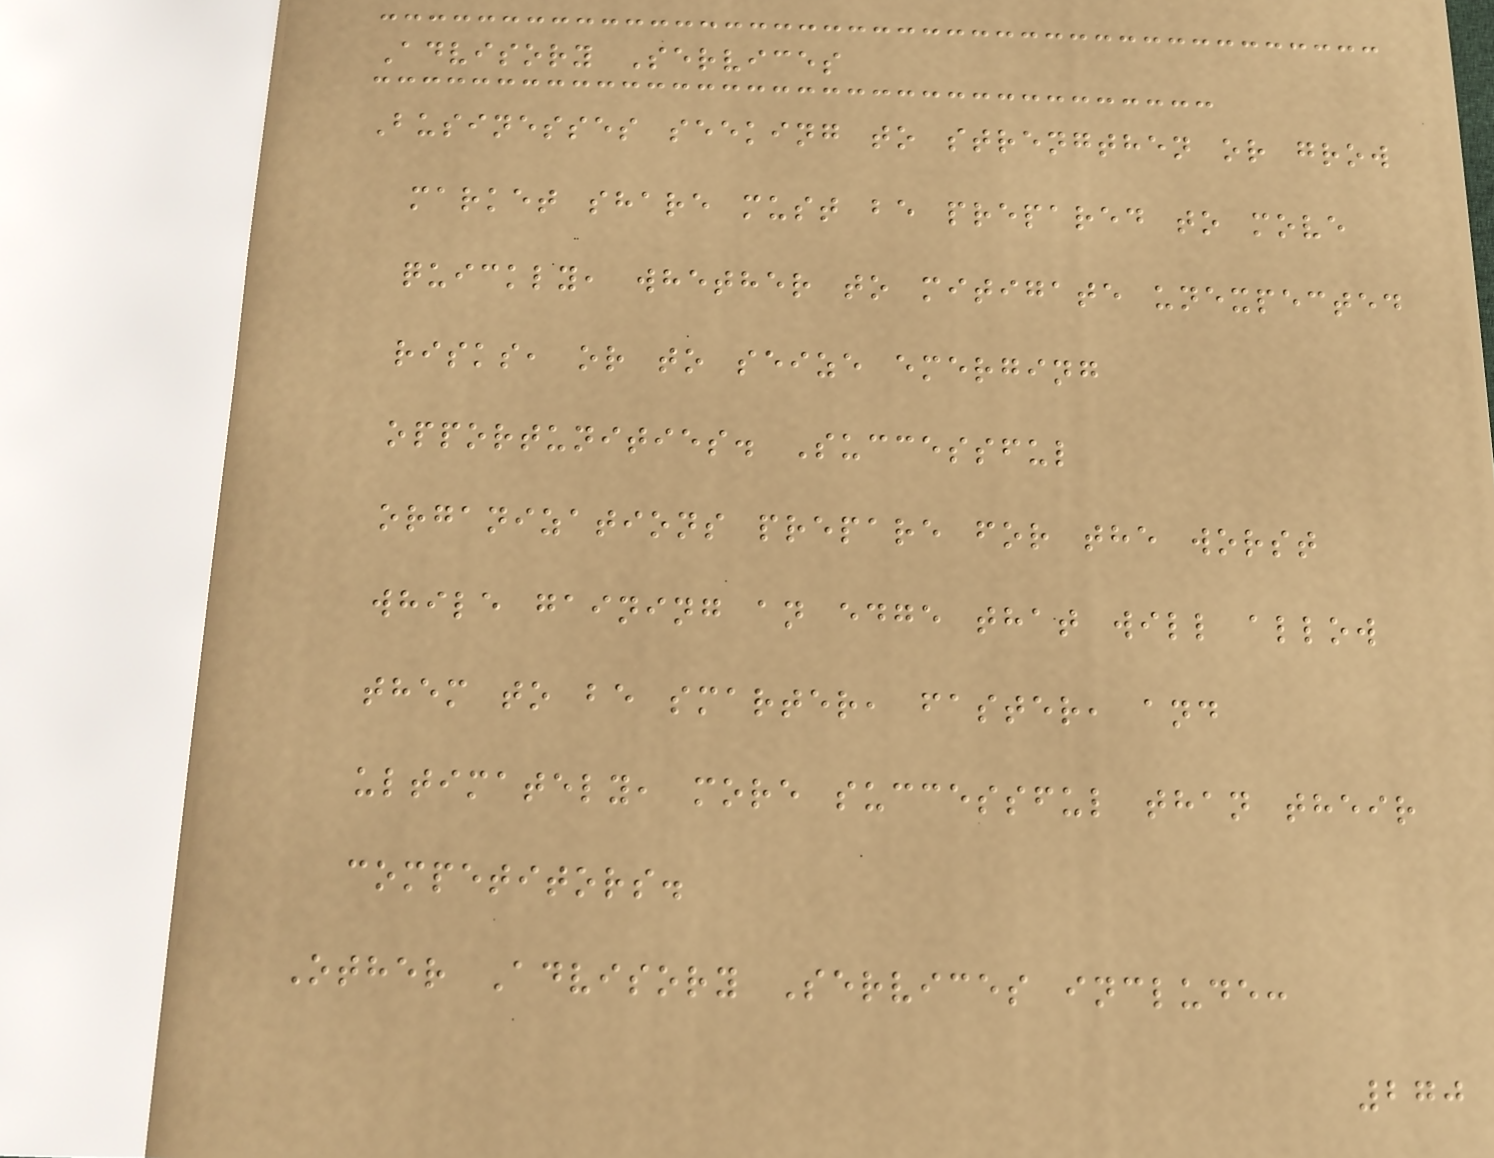Advisory Services
Businesses seeking to strengthen or grow
market share must be prepared to move
quickly, whether to mitigate unexpected
risks, or to seize emerging
opportunities. Successful
organizations prepare for the worst
while gaining an edge that will allow
them to be smarter, faster, and
ultimately, more successful than their
competitors.
Other Advisory Services include:
270
